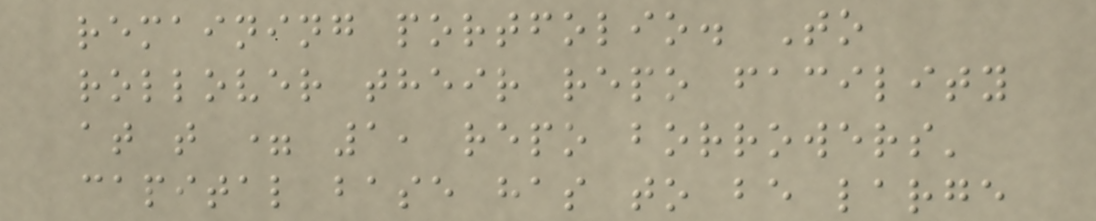remaining portfolio. To
rollover their repo facility
at t = 1, repo borrowers'
capital base has to be large
